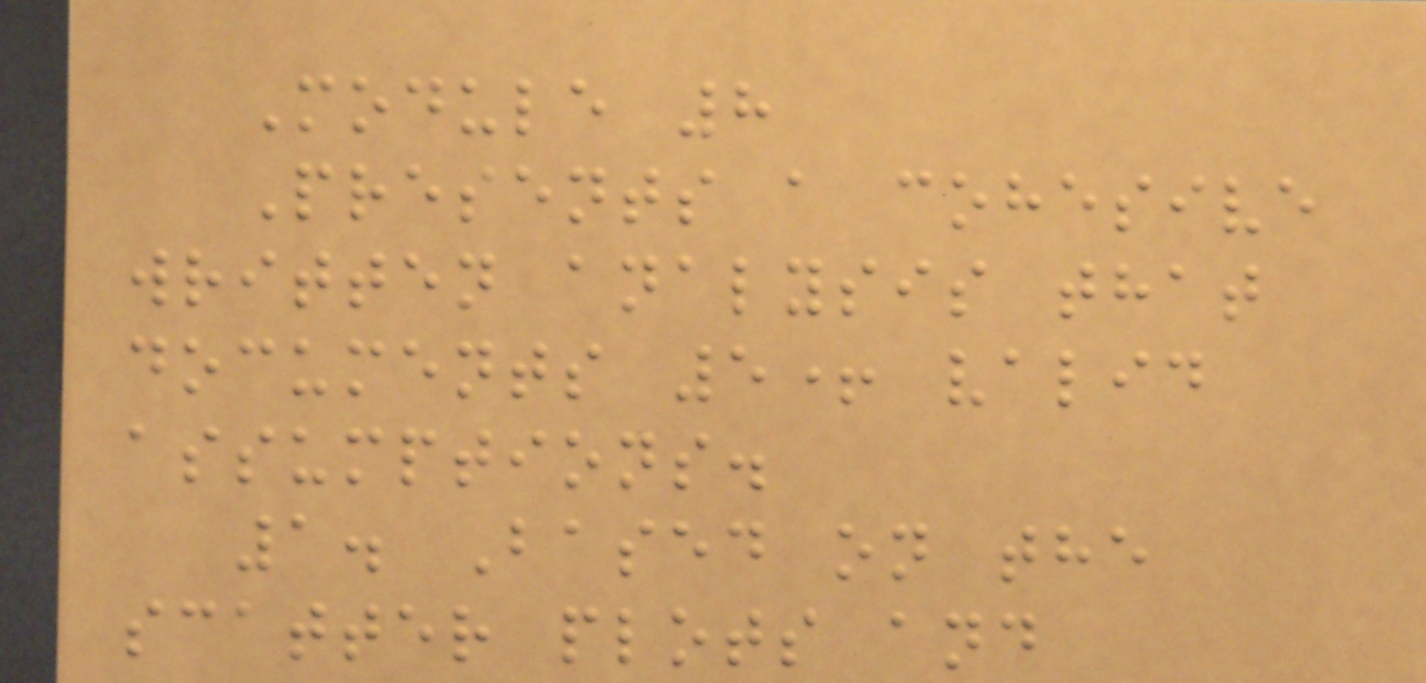Module 8
Presents a cohesive
written analysis that
documents 5+ valid
assumptions.
1. Based on the
scatter plots and
